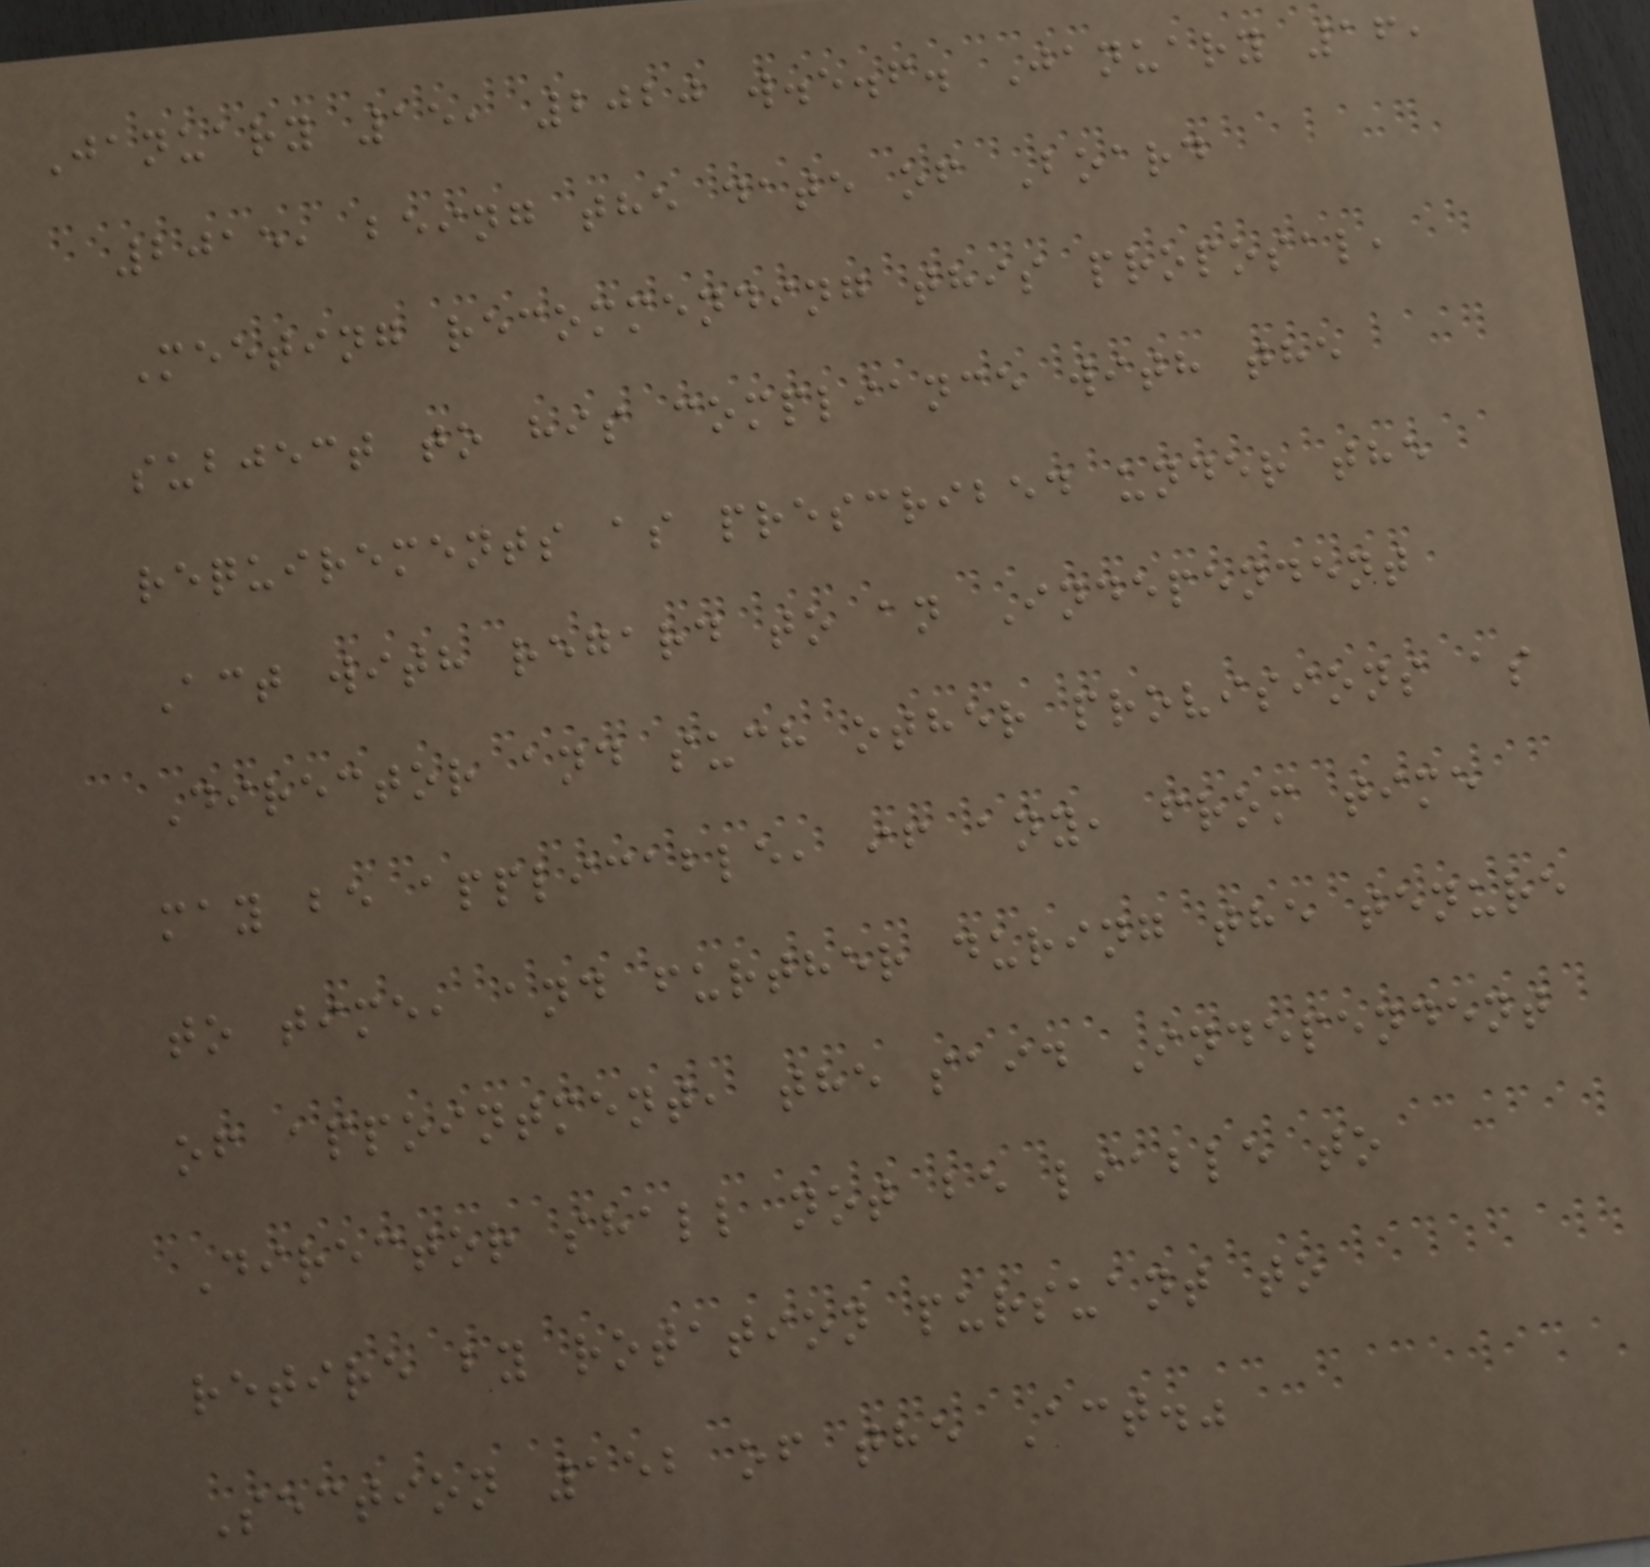January 15, 2020 w.e.f. January 16,
2015, being the date of Board
Meeting recommending this proposal,
subject to his compliance with the
requirements as prescribed under the
Act with regard to an Independent
Director and such other provisions as
may be applicable, if any, from time
to time, and further during the tenure
of appointment, the said Independent
Director shall not be liable to
retire by rotation pursuant to
Section 152 of the Act."
